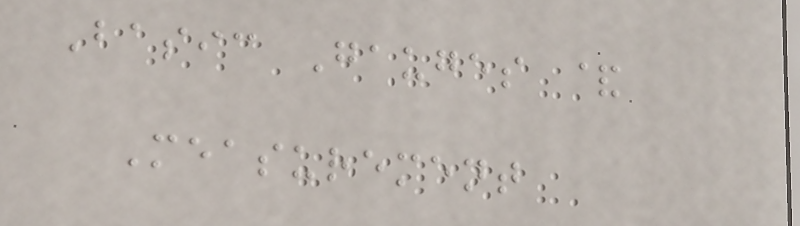Basic Gauges &
Measurement
